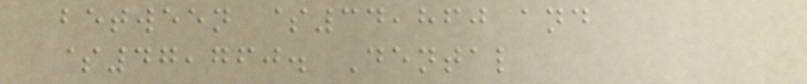between $34,860 and
$47,760. Dental
